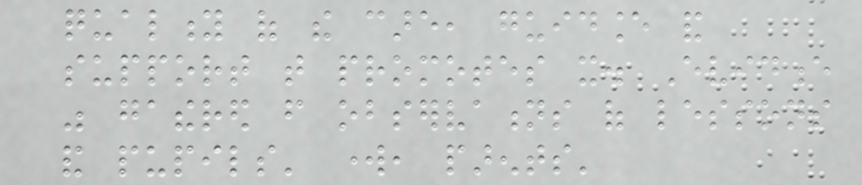quality of the care, guidance and
support that promotes it. Evidence
was gathered from observations of lessons
and pupils' work, parents'
